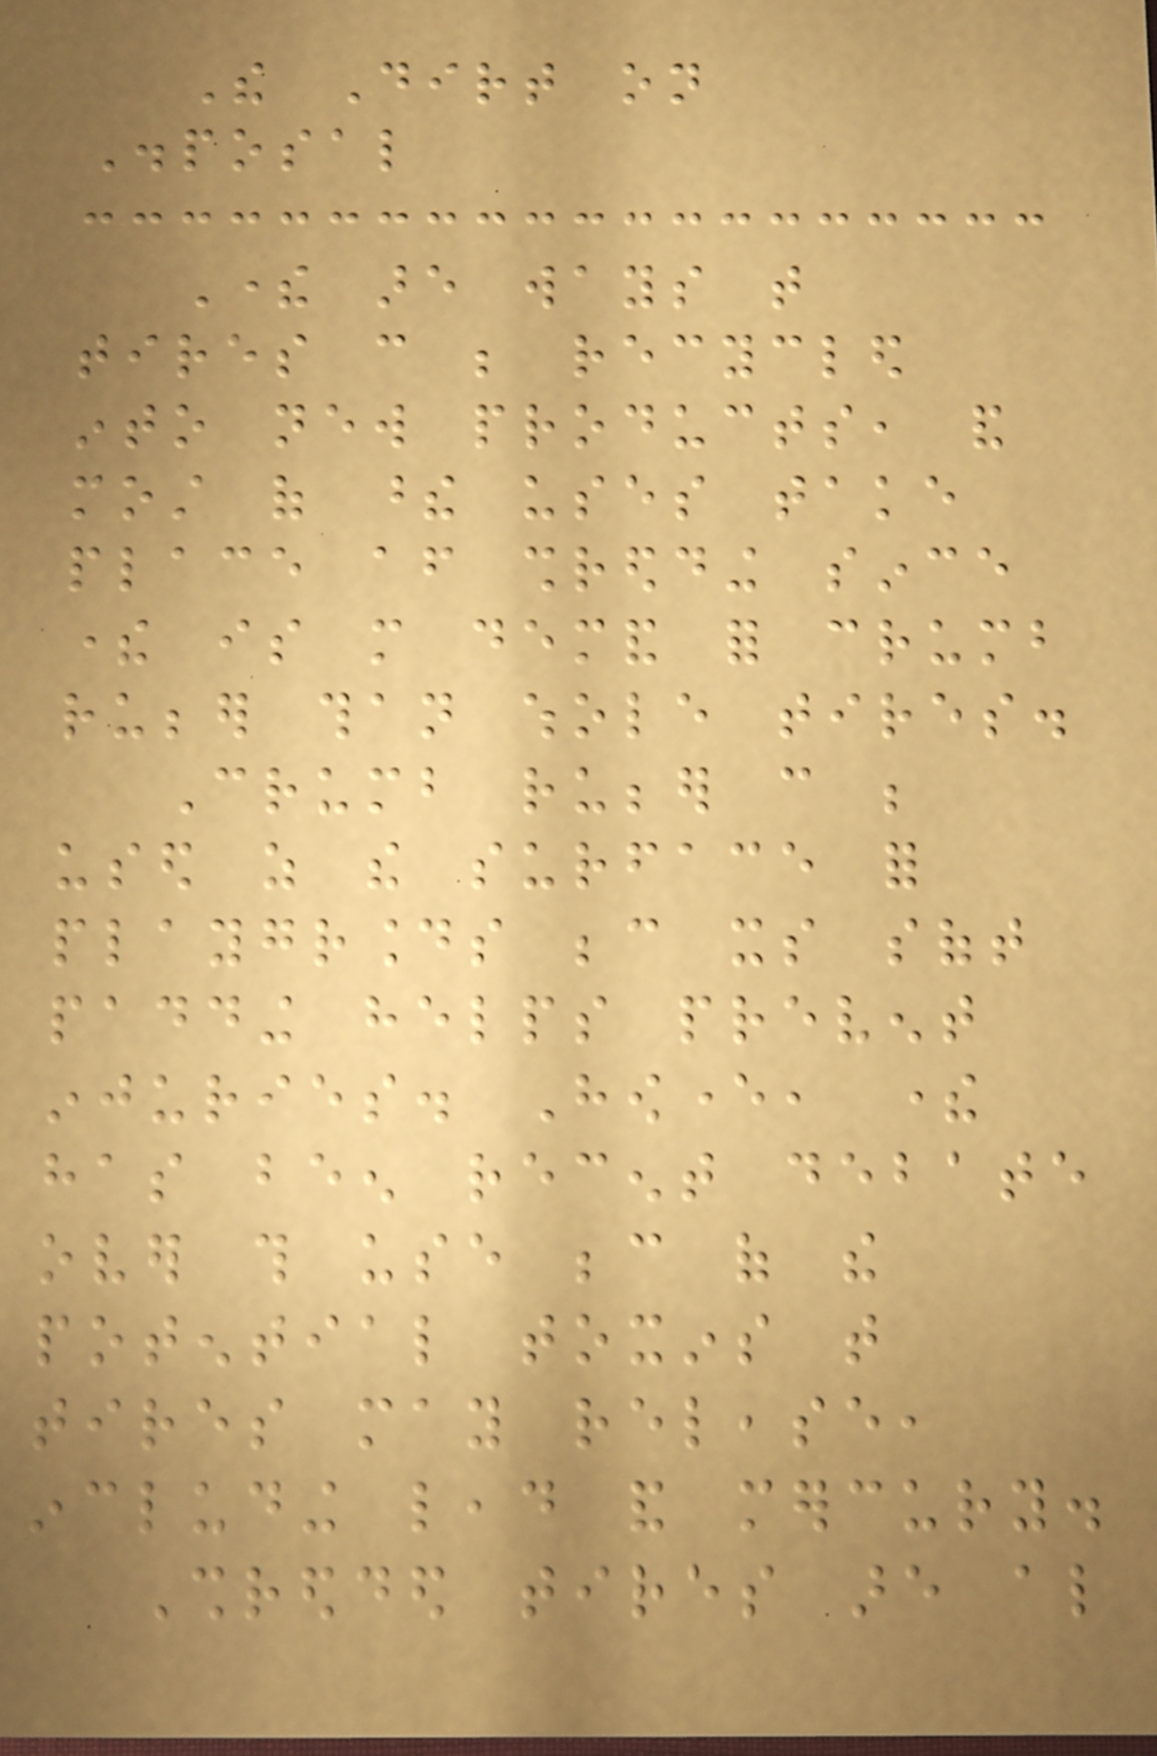The Dirt on
Disposal
There are ways that
tires can be recycled
into new products, and
most of these uses take
place after shredding since
there is more demand for crumb
rubber than whole tires.
Crumb rubber can be
used as the surface for
playgrounds because its soft
padding helps prevent
injuries. However, there
has been recent debate
over this use because of the
potential toxins that
tires may release,
including lead and mercury.
Shredded tires are also
